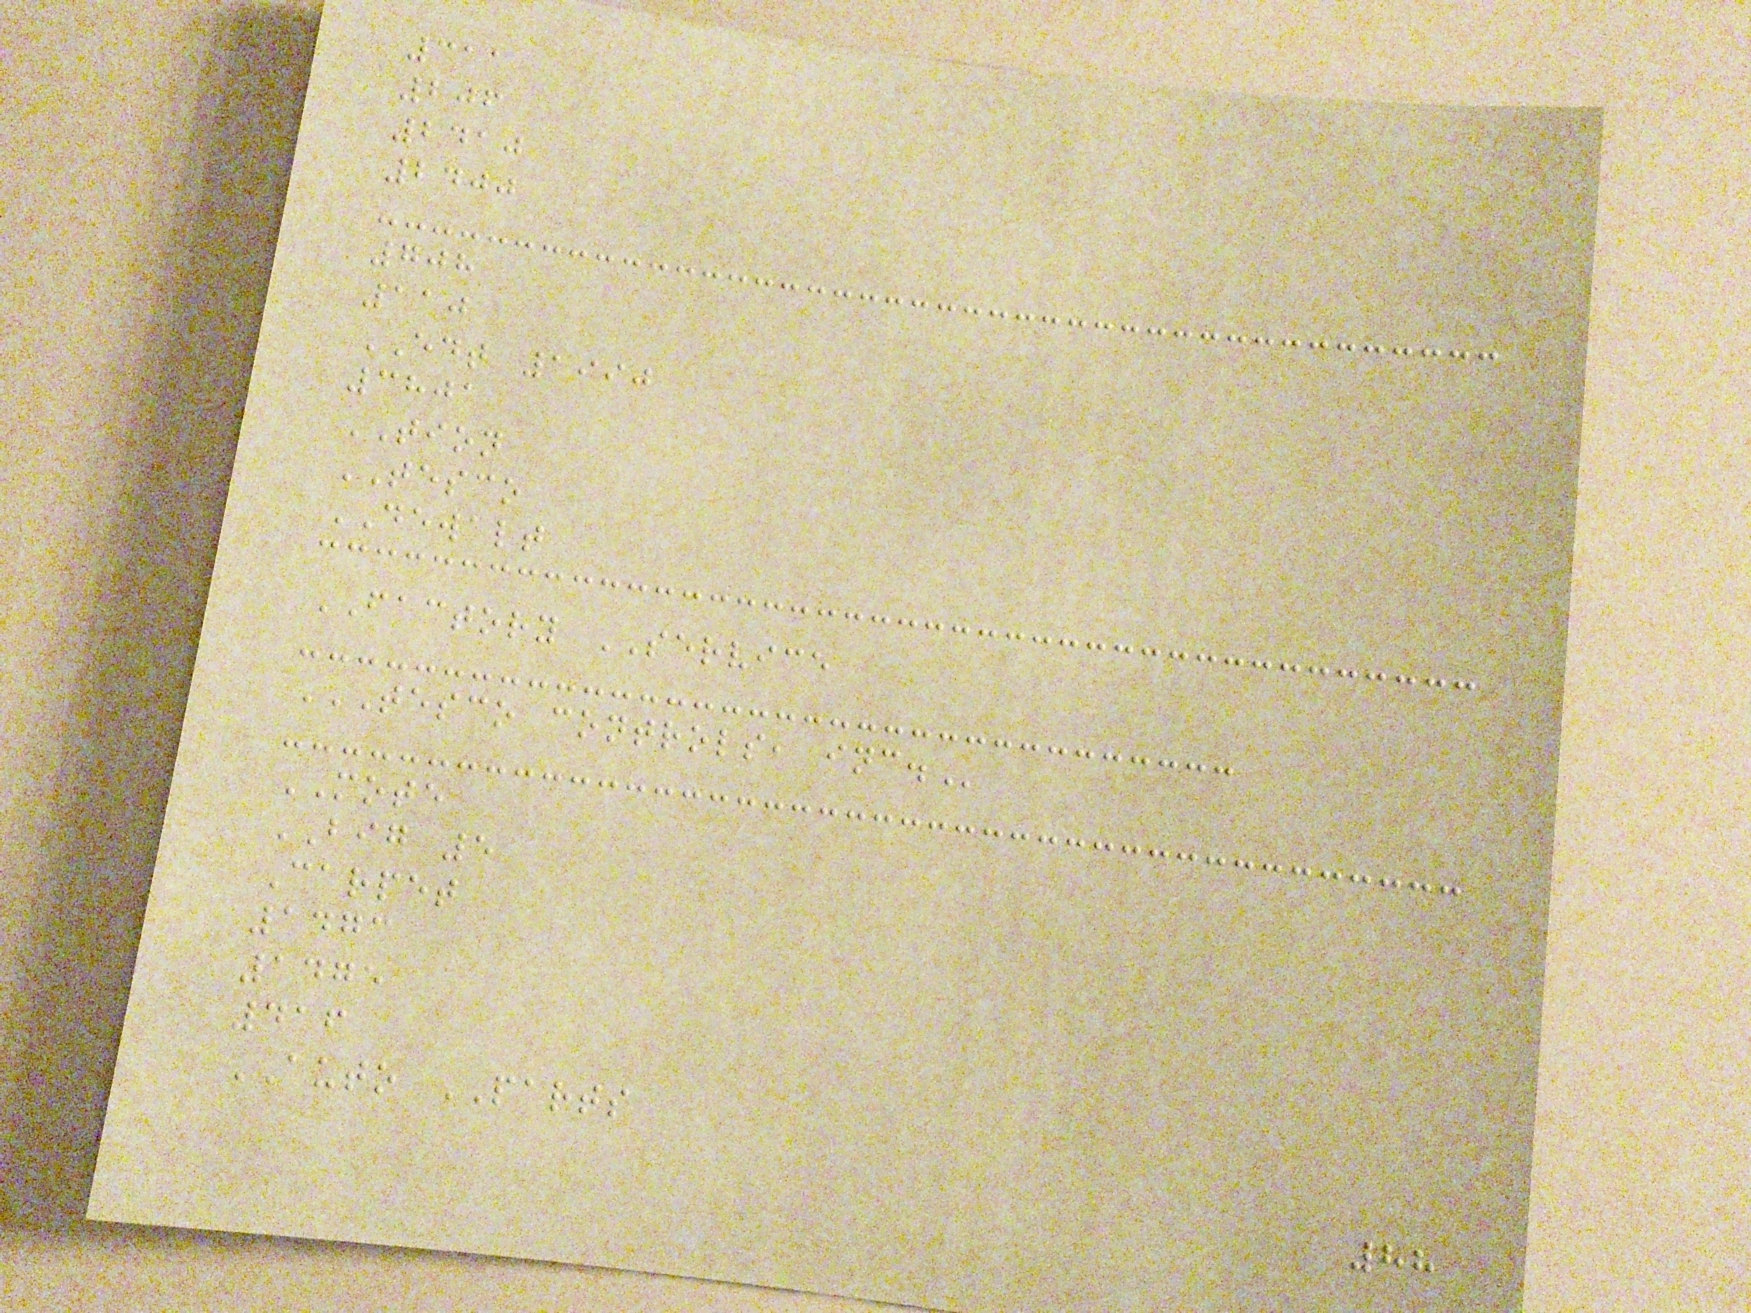311
206
2410
2400
708
110
EDT 1990
3801
TION
TESCO
DEWALT
FACTORY SERVICE
TESCO CONTROLS, INC.
MOTE
BIG 5
Carpet
1473
1475
416
AUTO PARTS
88
